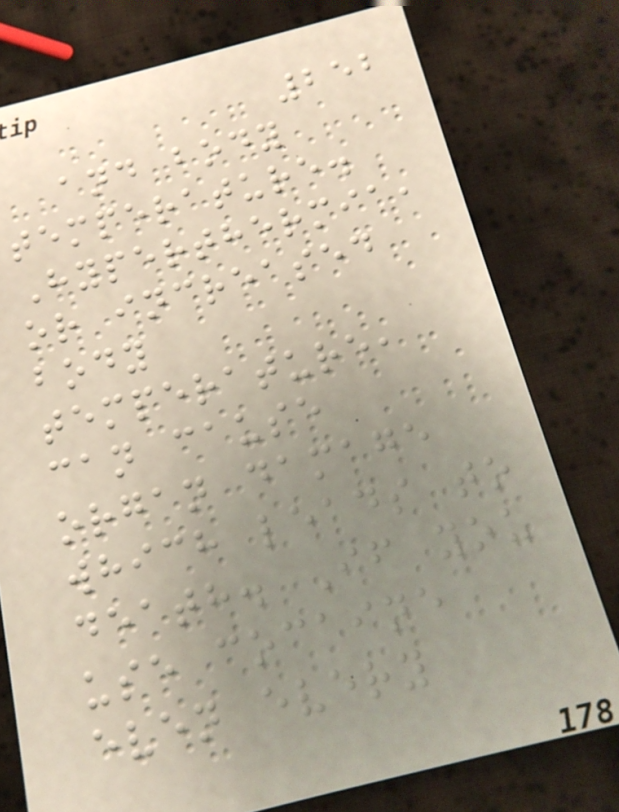252
and body
temperature.
Hyperthermia,
or increased
body
temperature,
can cause
organ damage
which leads to
death. If you
use cocaine
even every
